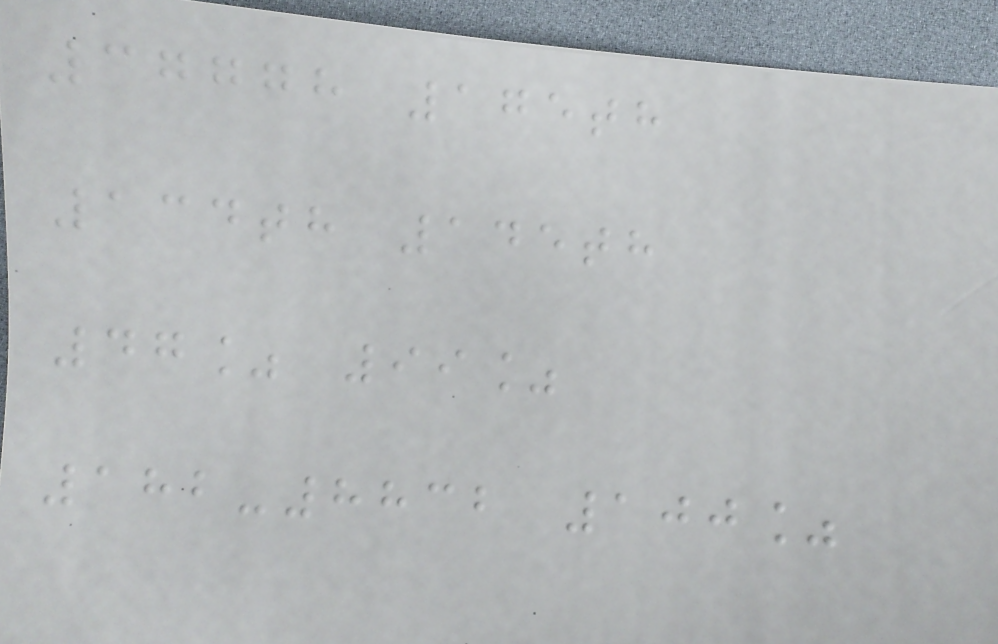37778 175th
134th 145th
47% 99%
182-8832 100%
